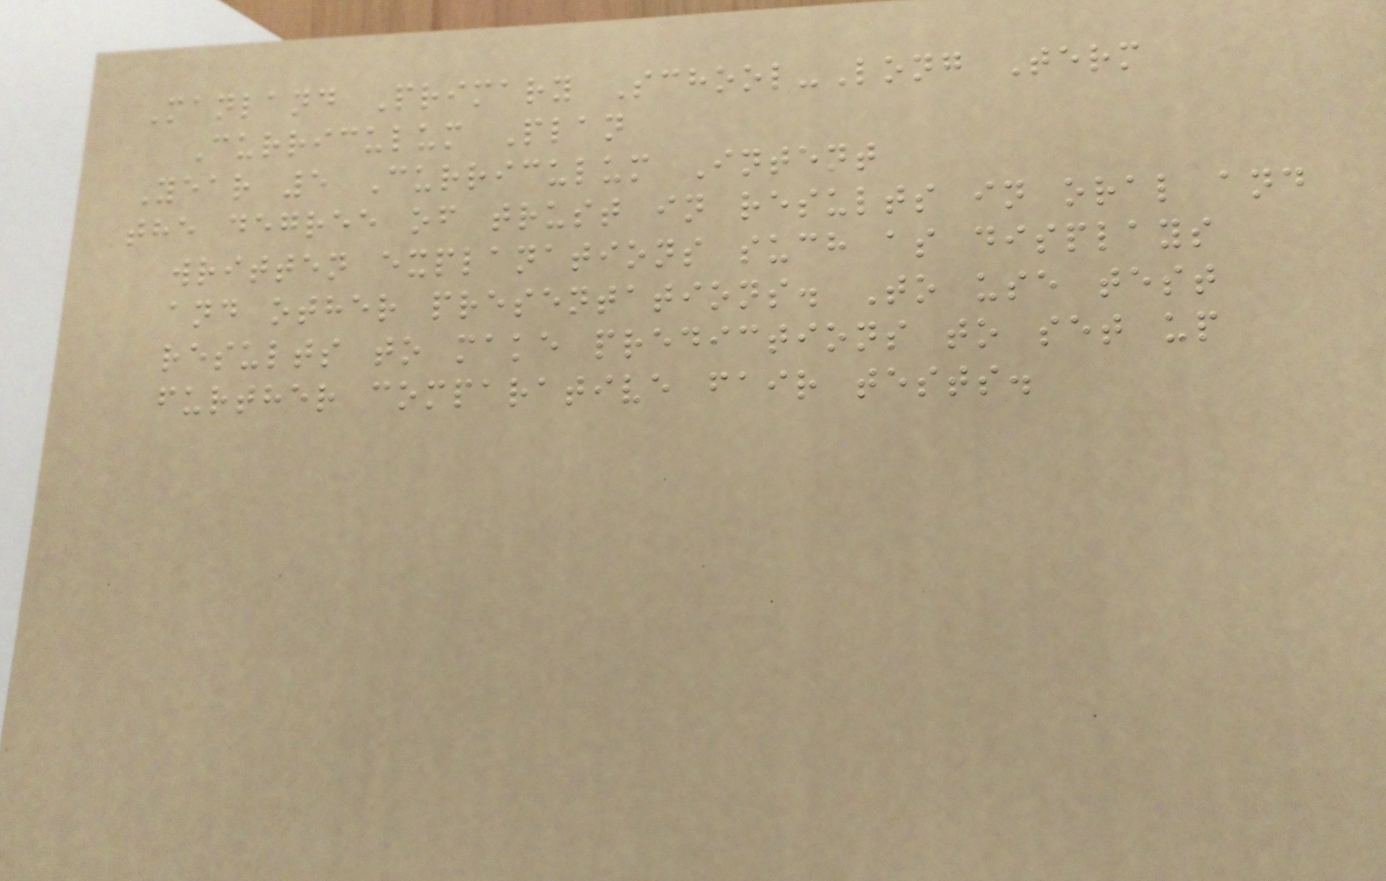Manland Primary School-Long Term
Curriculum Plan
Year 5 Curriculum Intent
the degree of trust in results in oral and
written explanations such as displays
and other presentations. To use test
results to make predictions to set up
further comparative fair tests.
